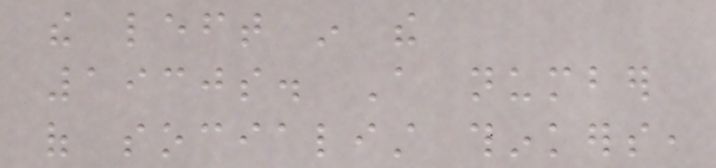the left in the
1930s. A number
of socialist thinkers,
